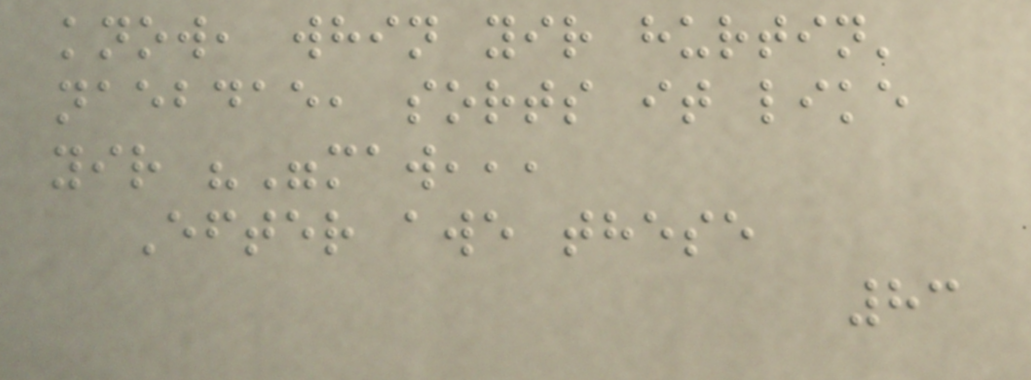know, whin yir hurtin'
naebdae, sorts it like
yir ""maw,,,
Efter awe these
83
